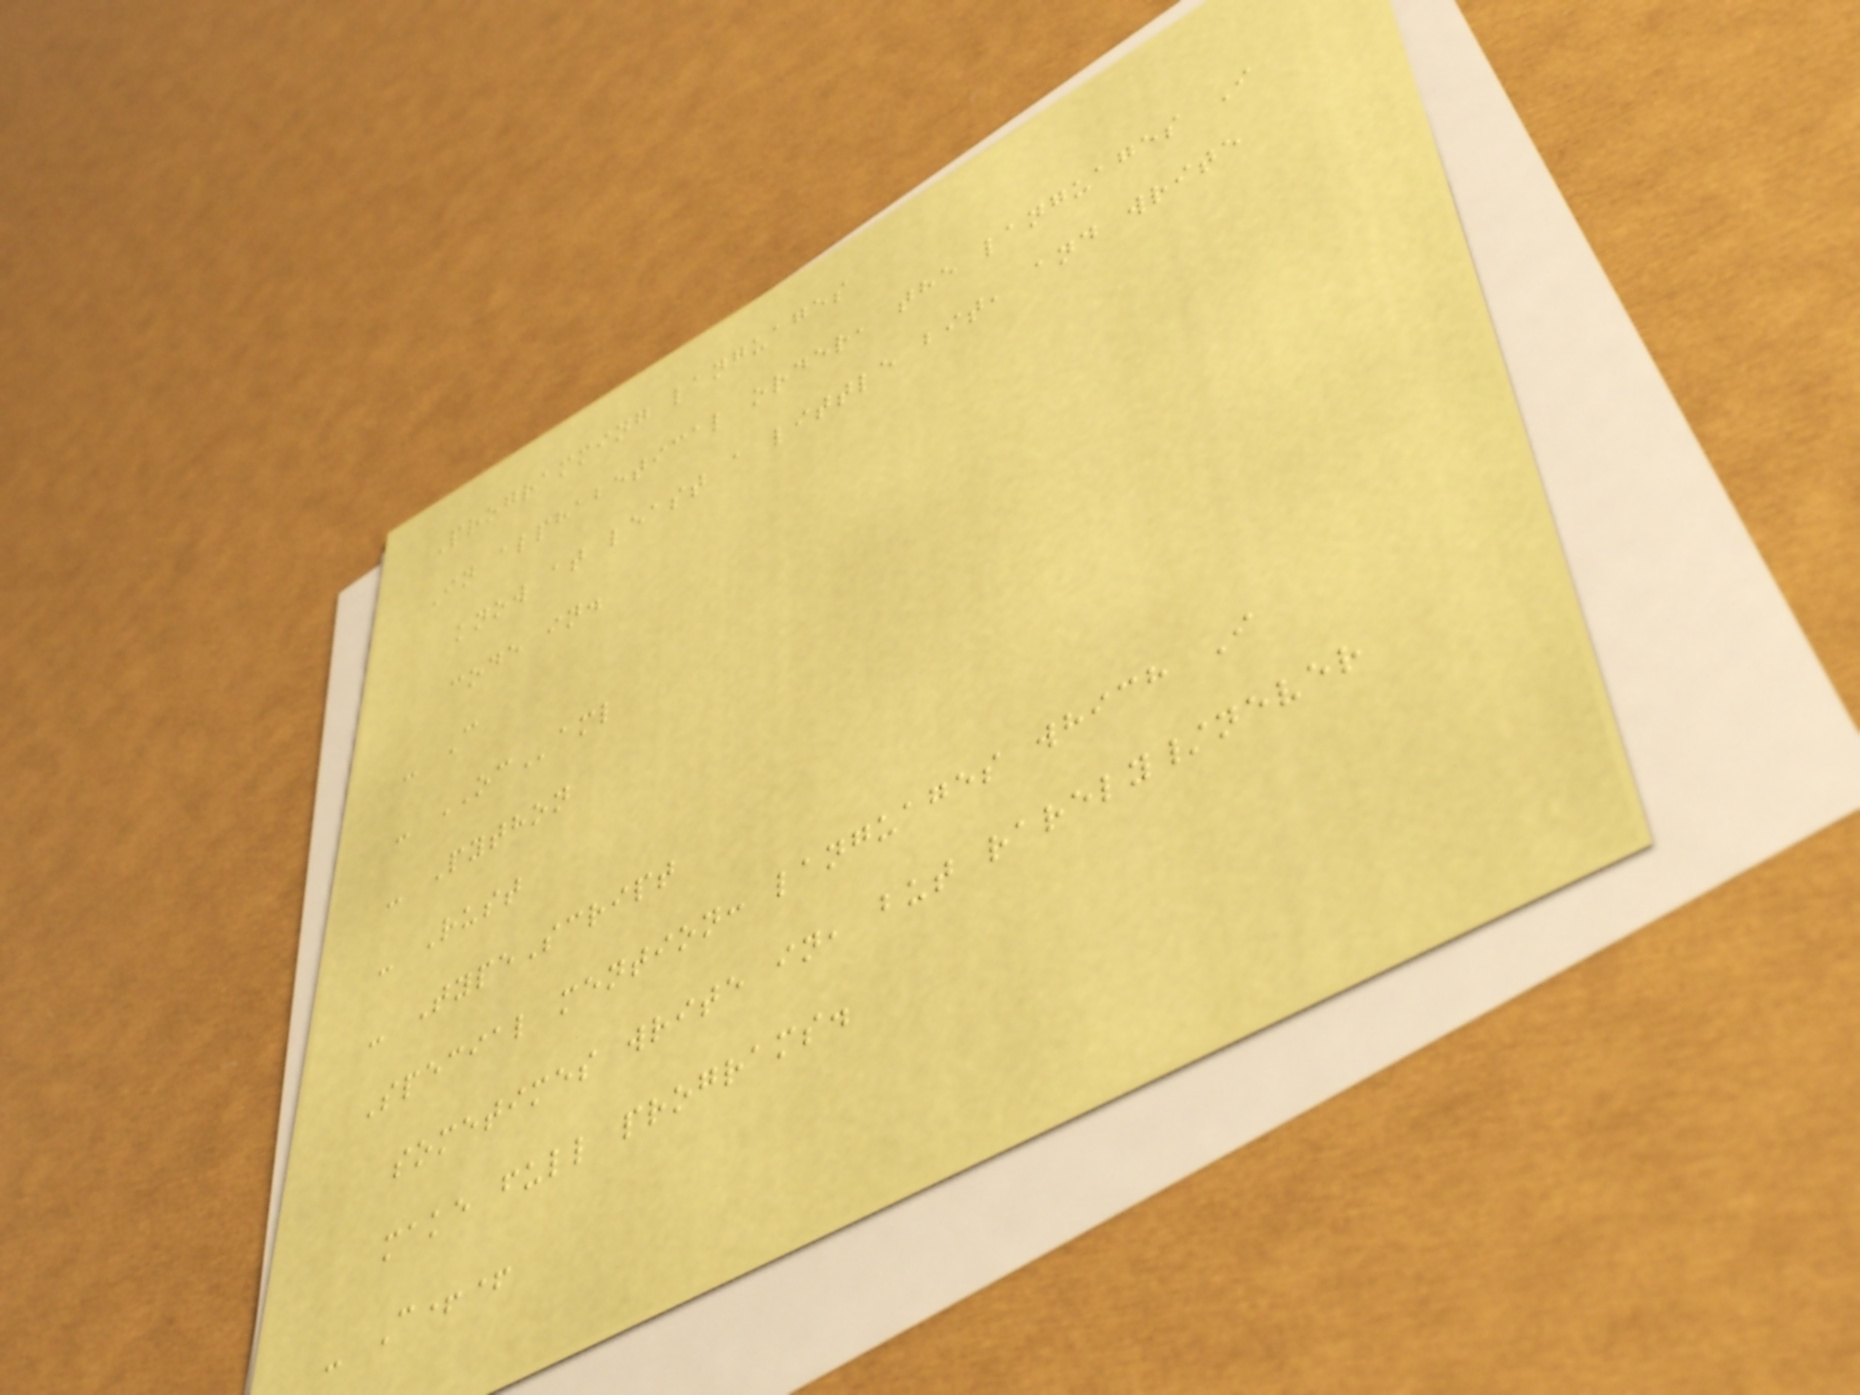Programming languages
In alphabetical order, the languages I
know at least a little bit, and write
code in.
- C
- OCaml
- Python
- Rust
- TypeScript
Special mention: languages which I
sometimes write in, but rarely/never
make full programs.
- C++
